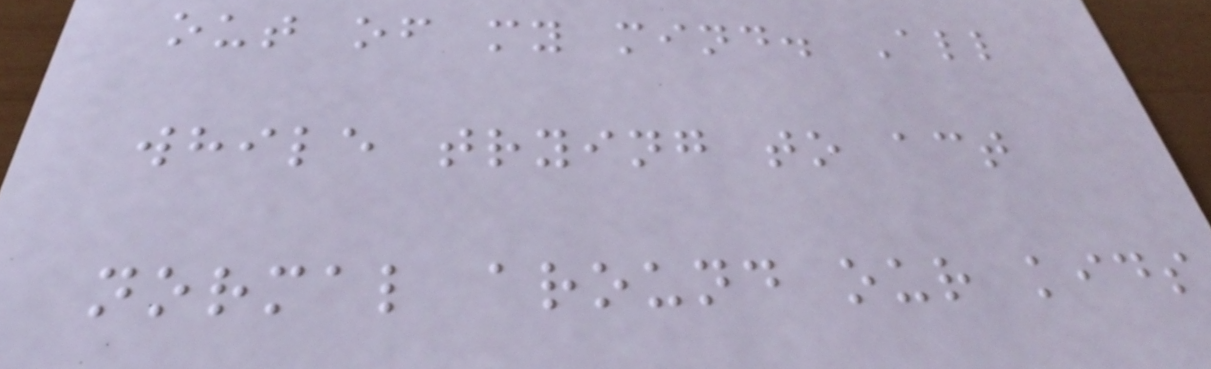out of my mind. All
while trying to act
normal around our kids
